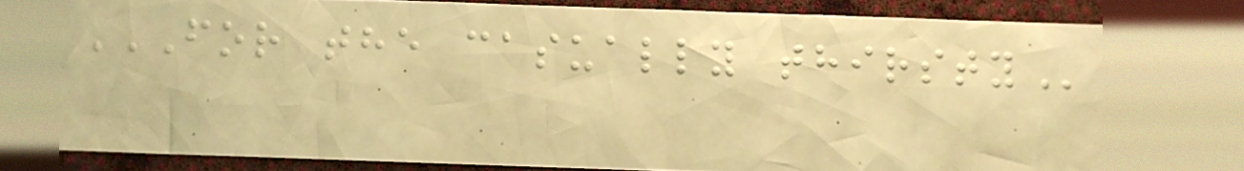FOR THE CASUALLY THIRSTY
